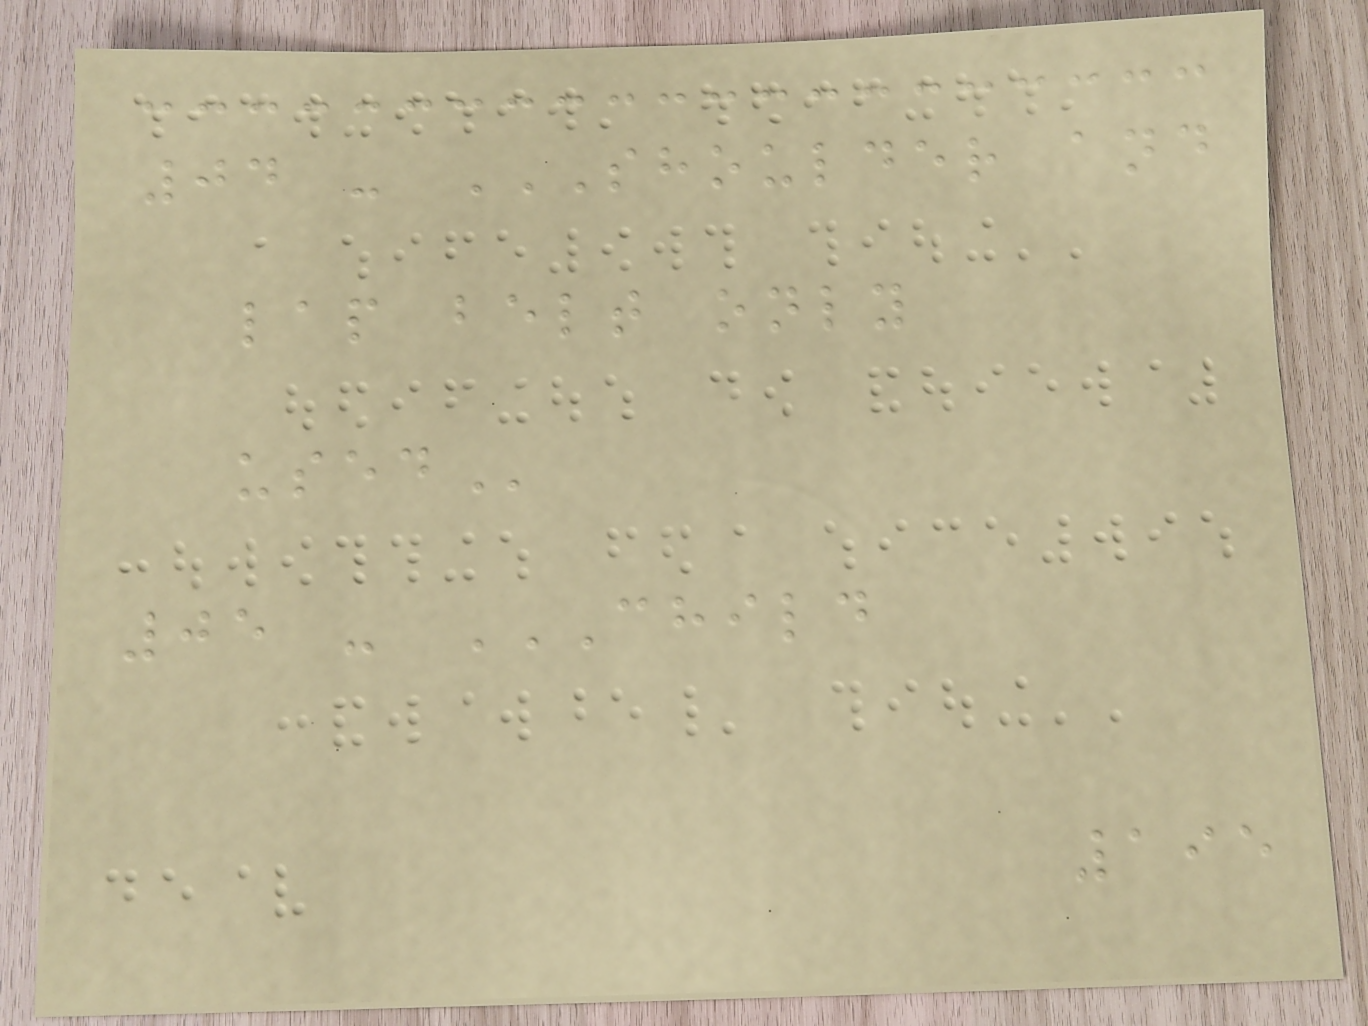04 - SHOULDER AND
LAP BELT ONLY
USED
05 - CHILD
195
